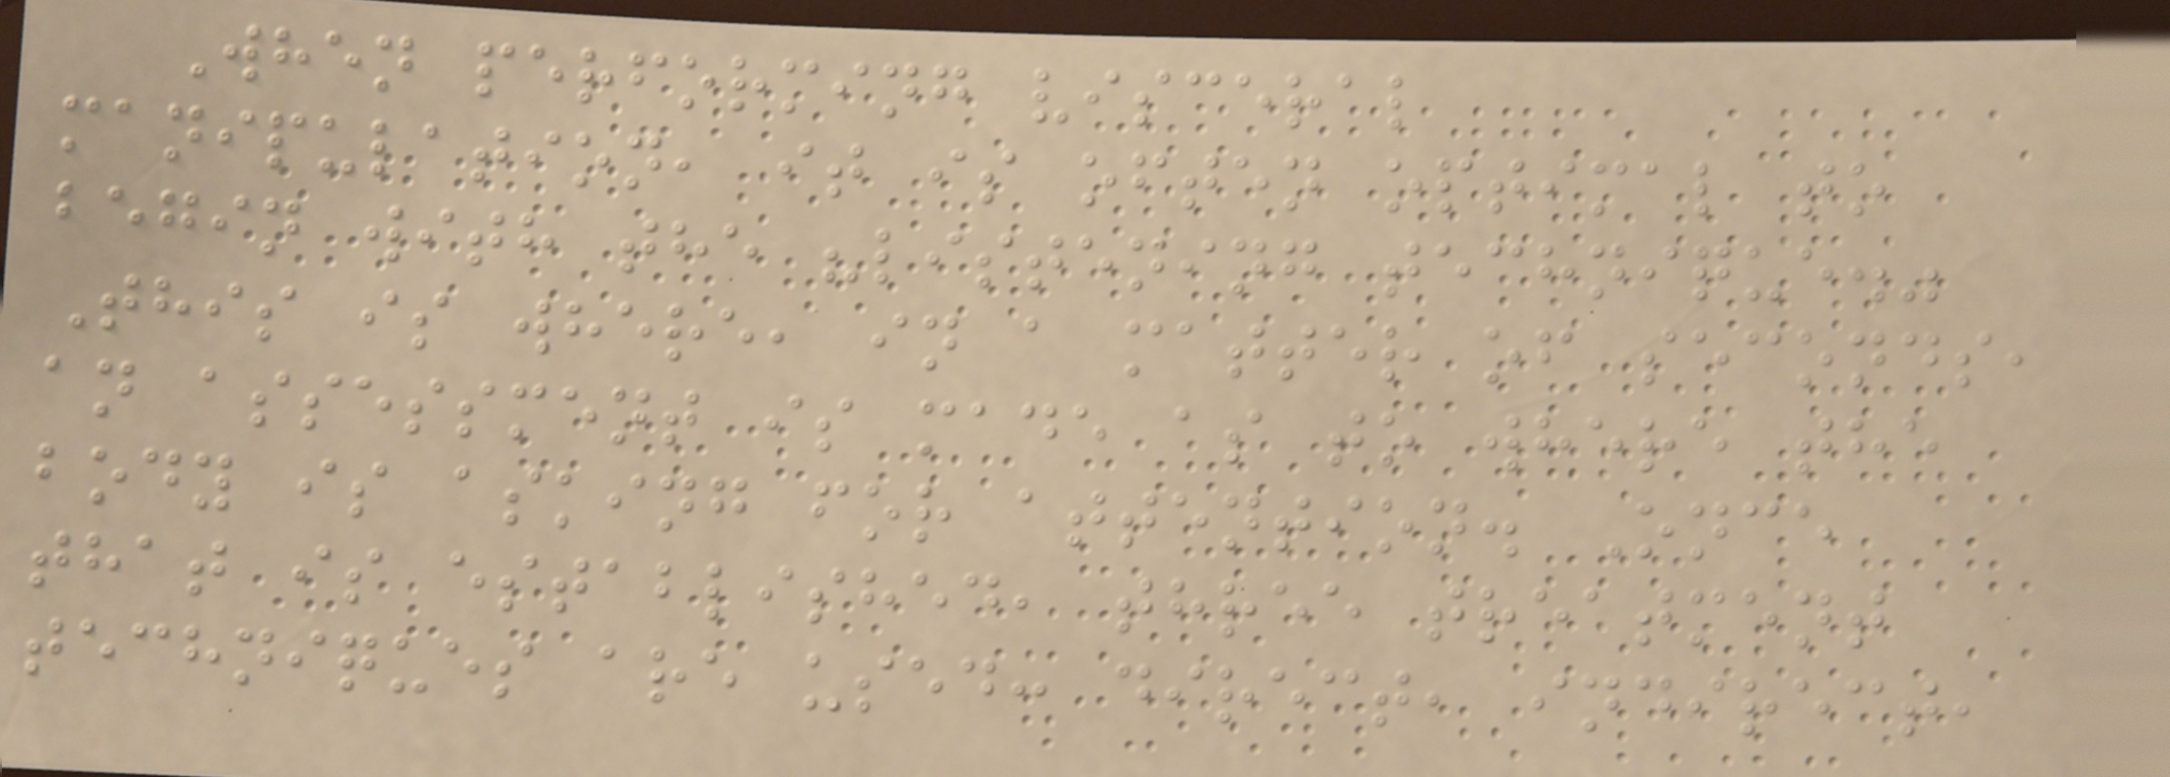When performing visceral
manipulation, it is often optimal to
begin with the "listening technique."
This is where, in a matter of seconds,
an assessment is made as to where the
body is asking for attention. Once
that is established, three treatment
techniques are used: direct, indirect,
